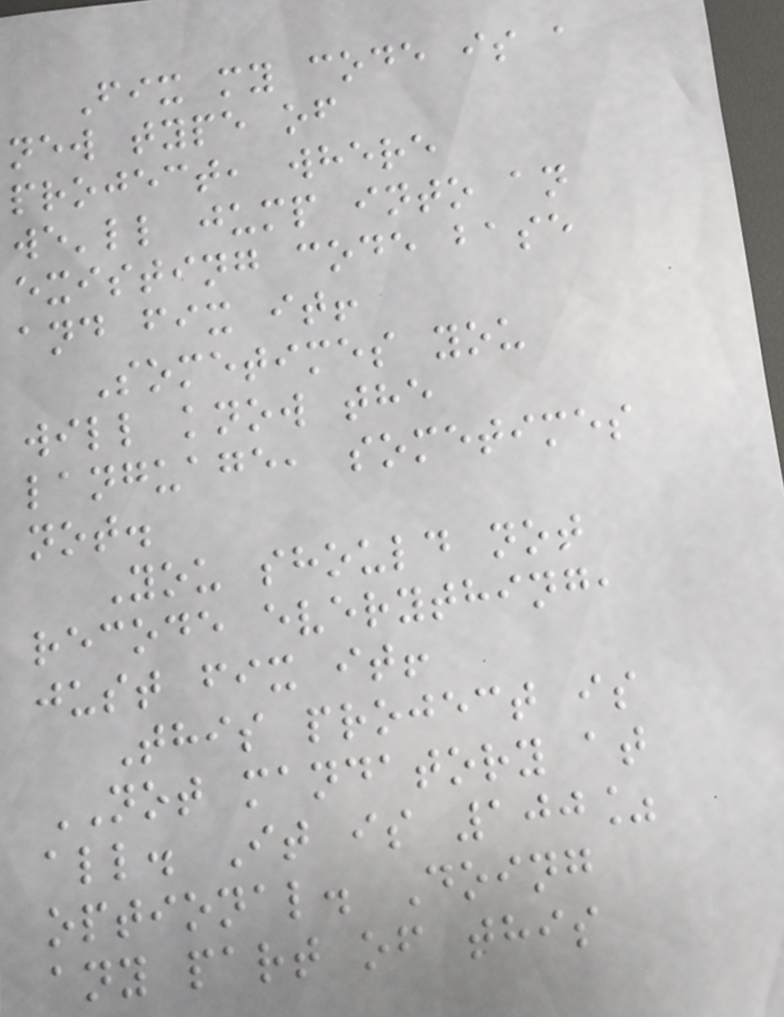Fix my code is a
new type of
project, where
we'll jump into an
existing code base
and fix it!
Sometimes you
will know the
language, sometimes
not.
You should not
recode everything,
just fix it!
This project is
NOT mandatory at
all. It is 100%
optional. Doing
any part of this
